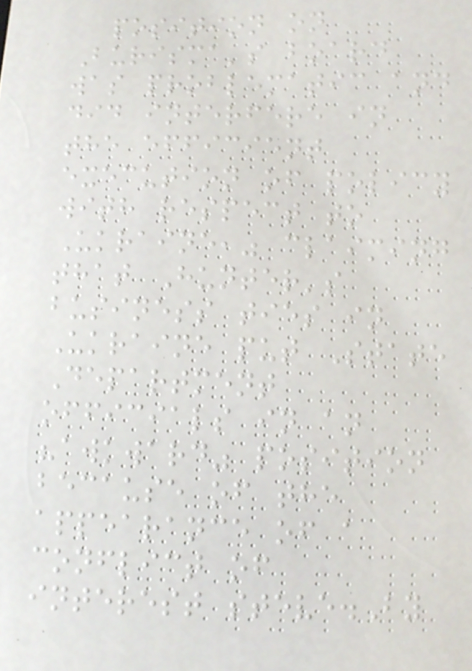position on
Burisma's board
was problematic and
did interfere in
the efficient
execution of policy
with respect to
Ukraine," claiming
that Hunter's
business ties in
Ukraine put State
Department
officials in an
"awkward" position
because of the
appearance of a
conflict of
interest steve.By
